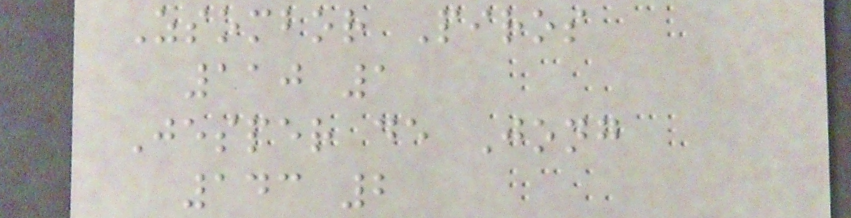Zsombor Piros
110 1
Jesper de Jong
143 2
